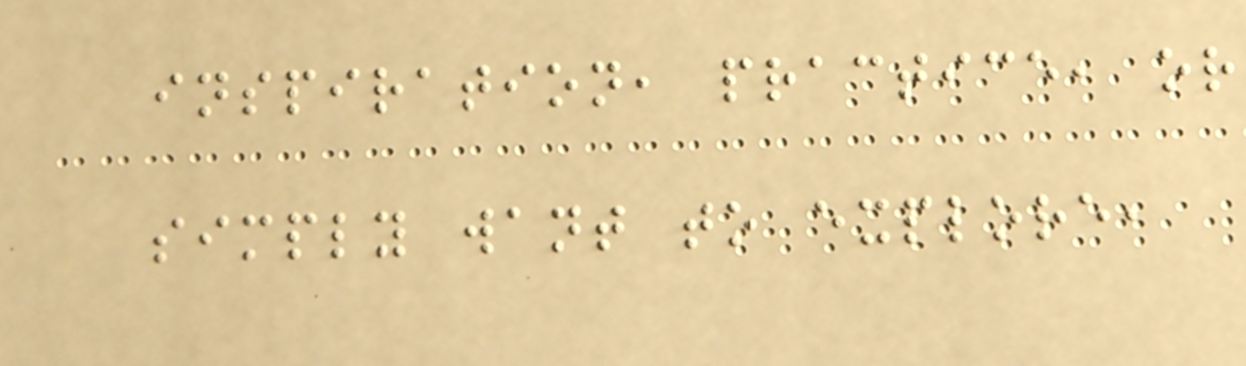inspiration, practice, or
simply want to explore,
